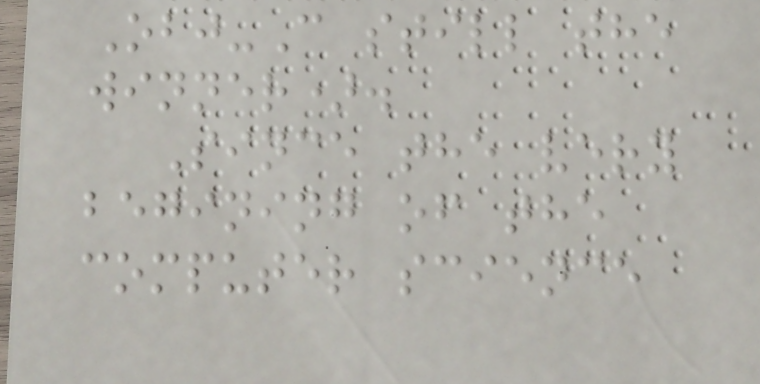Obj-C still the
winner).
Since the very
begining of the
computer science
